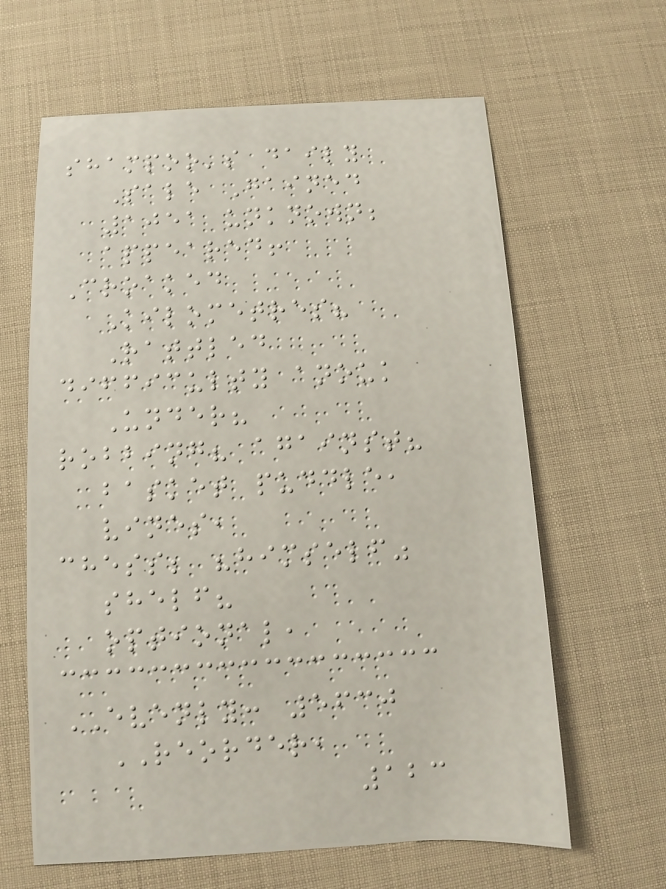shampoo's daily
Sale Gained
1051 unknown;
appeared!
Croaked
Kilometres?
Rattled
difficulty anouk
Under?
robbing? against?
basket puddle,
vines,
chess; "himself"
shelf?
optional,
EVENLY: 5630
REORDER,
123
